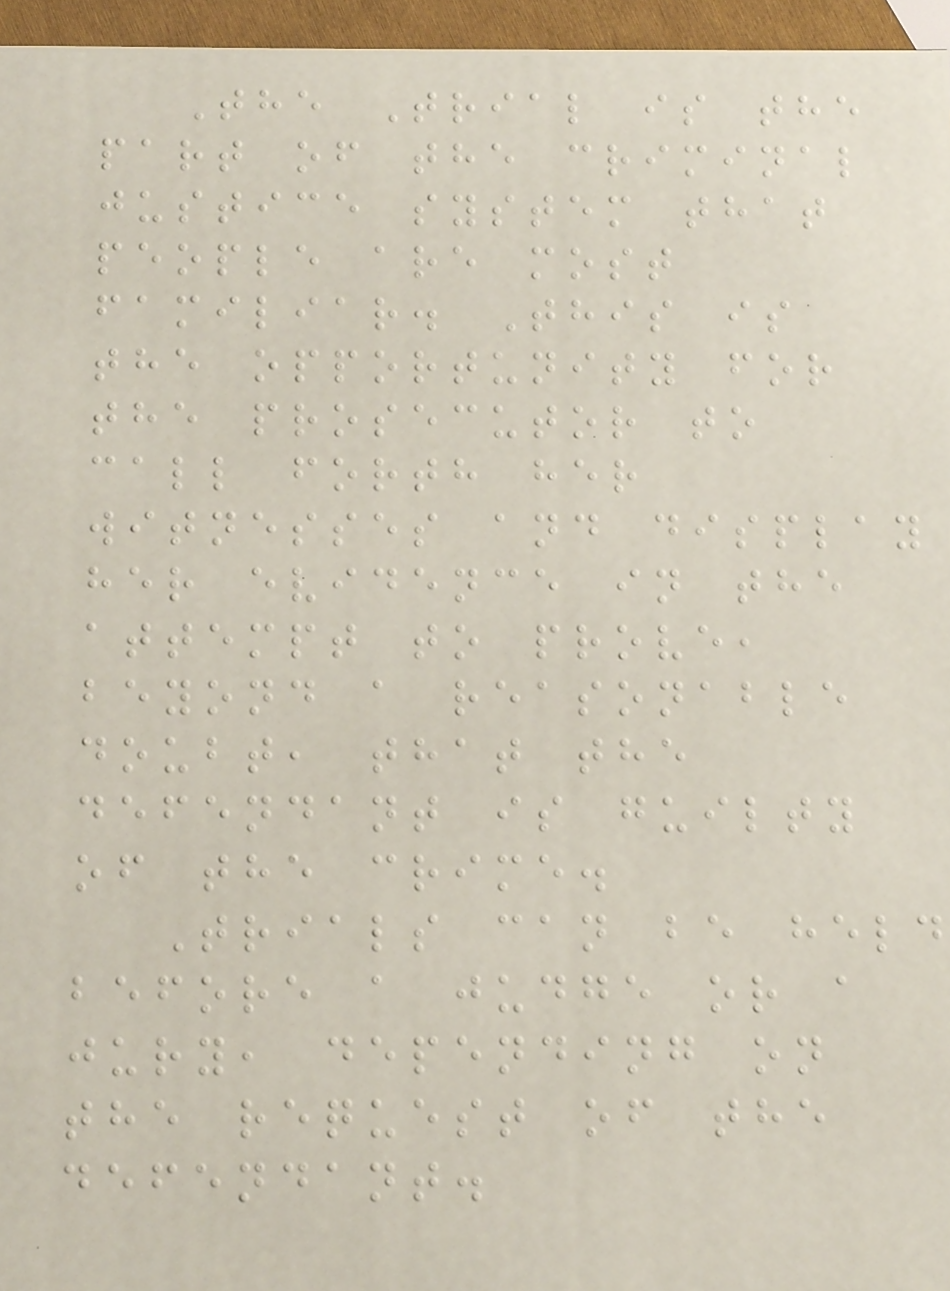The Trial is the
part of the criminal
justice system that
people are most
familiar. This is
the opportunity for
the prosecutor to
call forth her
witnesses and display
her evidence in the
attempt to prove,
beyond a reasonable
doubt, that the
defendant is guilty
of the crime.
Trials can be held
before a judge or a
jury, depending on
the request of the
defendant.
